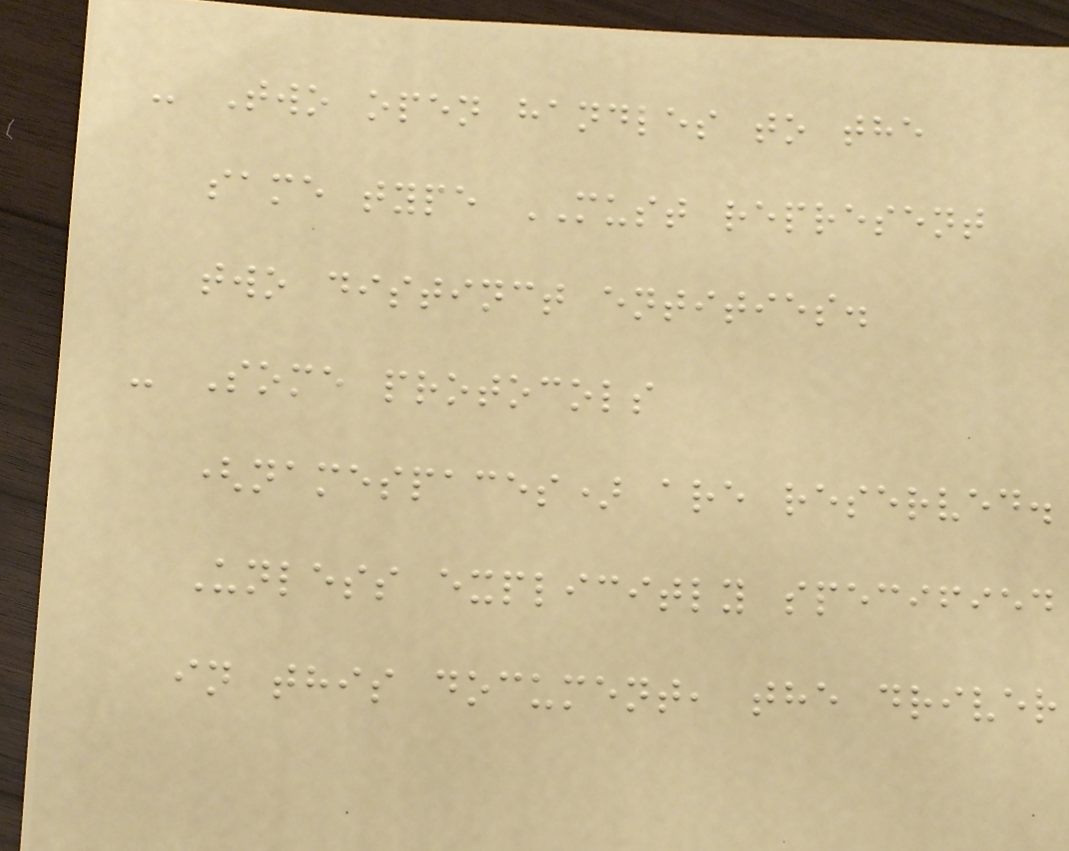- Two open handles to the
same type MUST represent
two distinct entities.
- Some protocols
(namespaces) are reserved.
Unless explicitly specified
in this document, the driver
